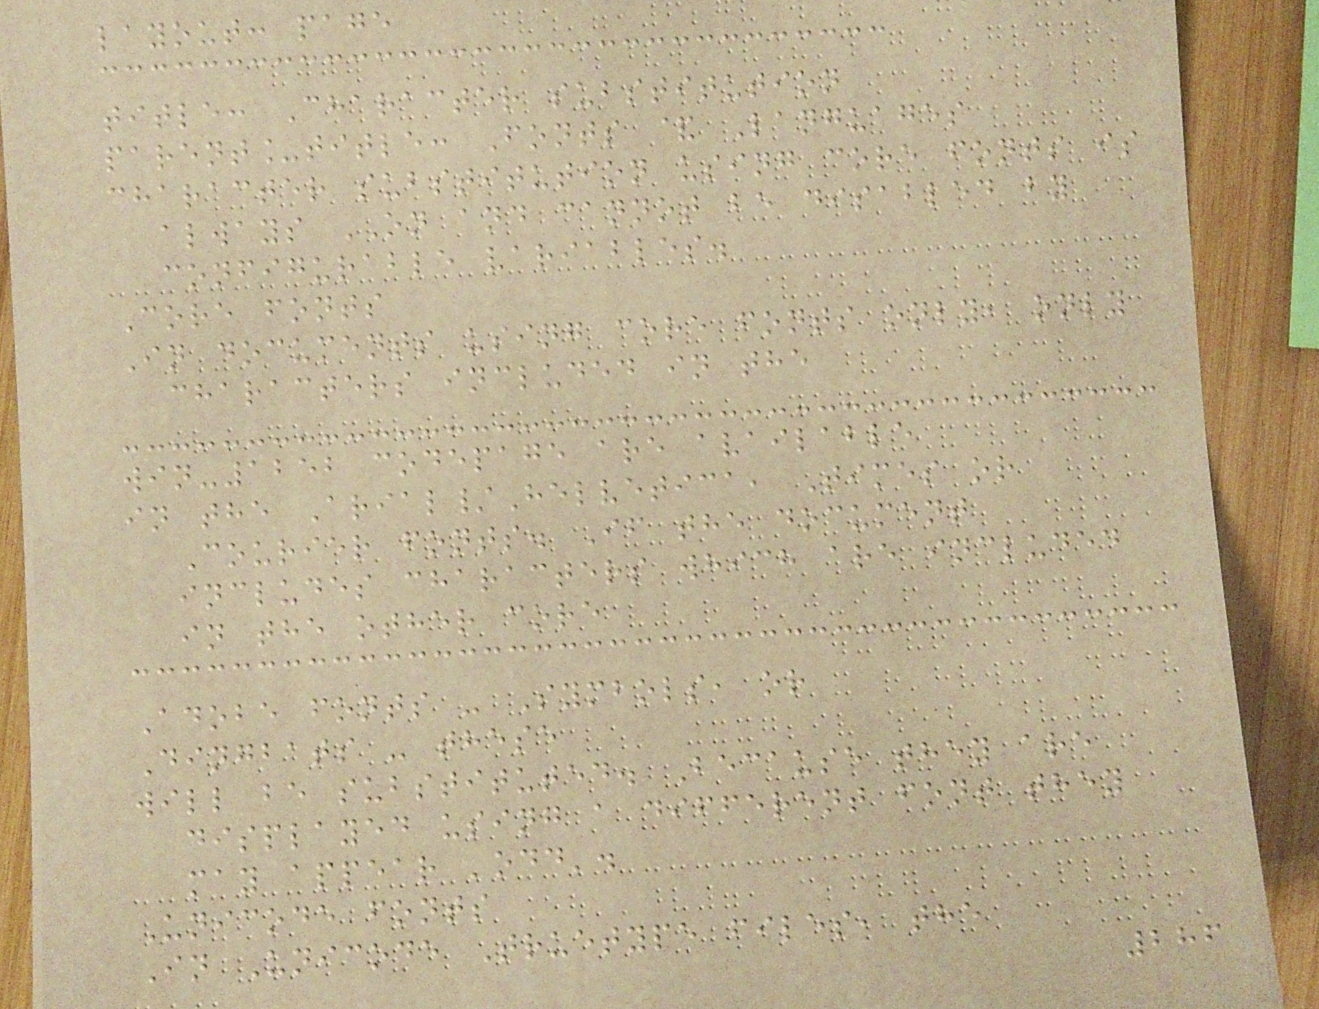layout: page
title: Character substitution
parent_title: Fonts & Languages
character substitution using core fonts is
always ON and cannot be disabled by
configurable variables.
Core fonts
In documents using core fonts only, only
characters included in the
win-1252 codepage are available
in the Arial/Helvetica, Times or
Courier fonts. If the document
includes characters which are included
in the other core
Adobe fonts - Symbols, or
Dingbats - these
will be substituted. Because they are
displayed using a different font they
may appear 'odd'.
Unicode fonts
In Unicode Truetype files, the
286
